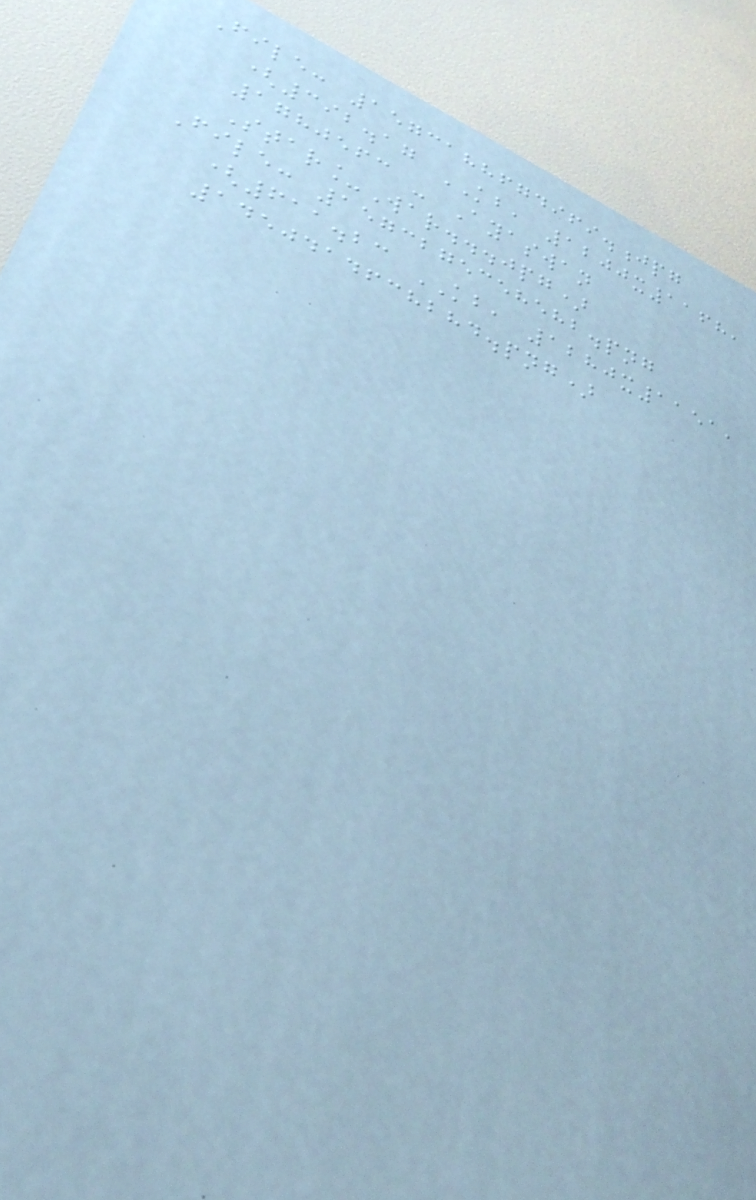File: 1573188674969.jpg
(392.17 KB, 1200x1168,
1780563 - Ayaswan
Star_War...jpg)
File: 1573275358582.png
(611.23 KB, 1280x1151,
1450414638284.png)
